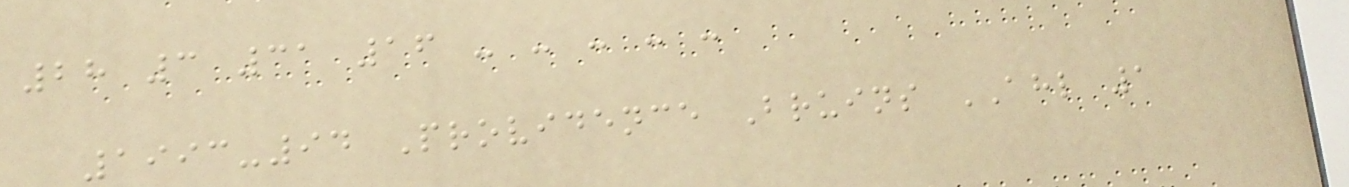28 3 31 16 - - - - -
1993-94 Providence Bruins AHL 1
